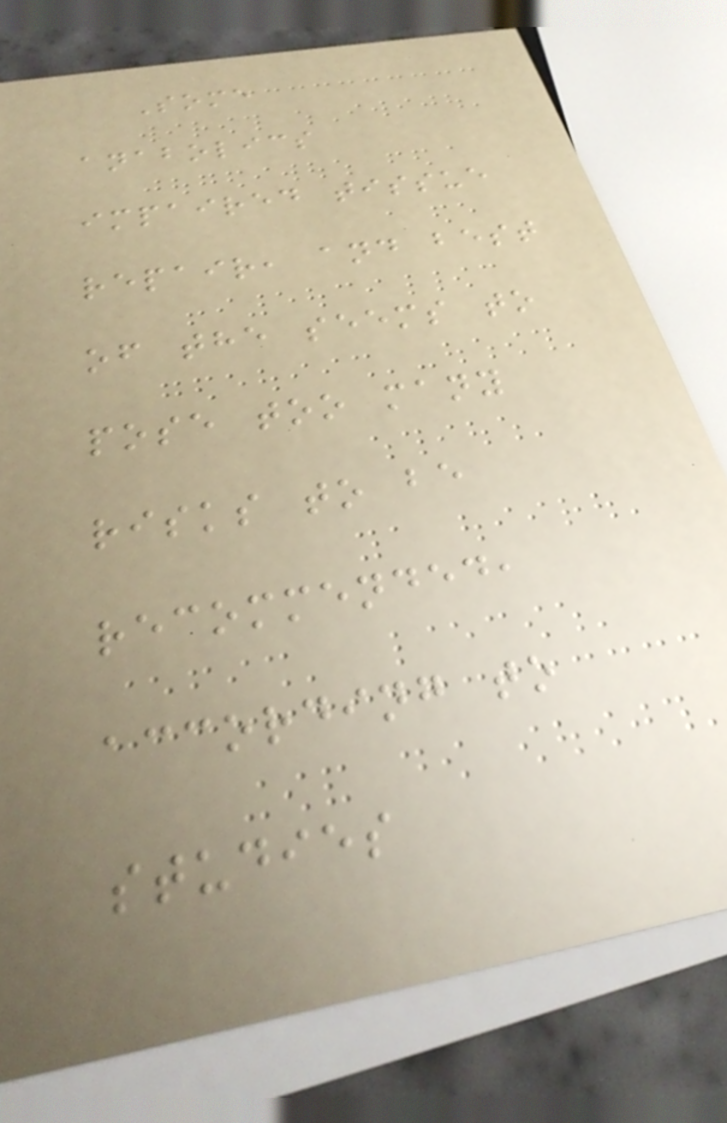Some
anabolics
impaired tissue
repair, and best
of the seems to
pose too many
risks to be
recommended,
according to
studies
